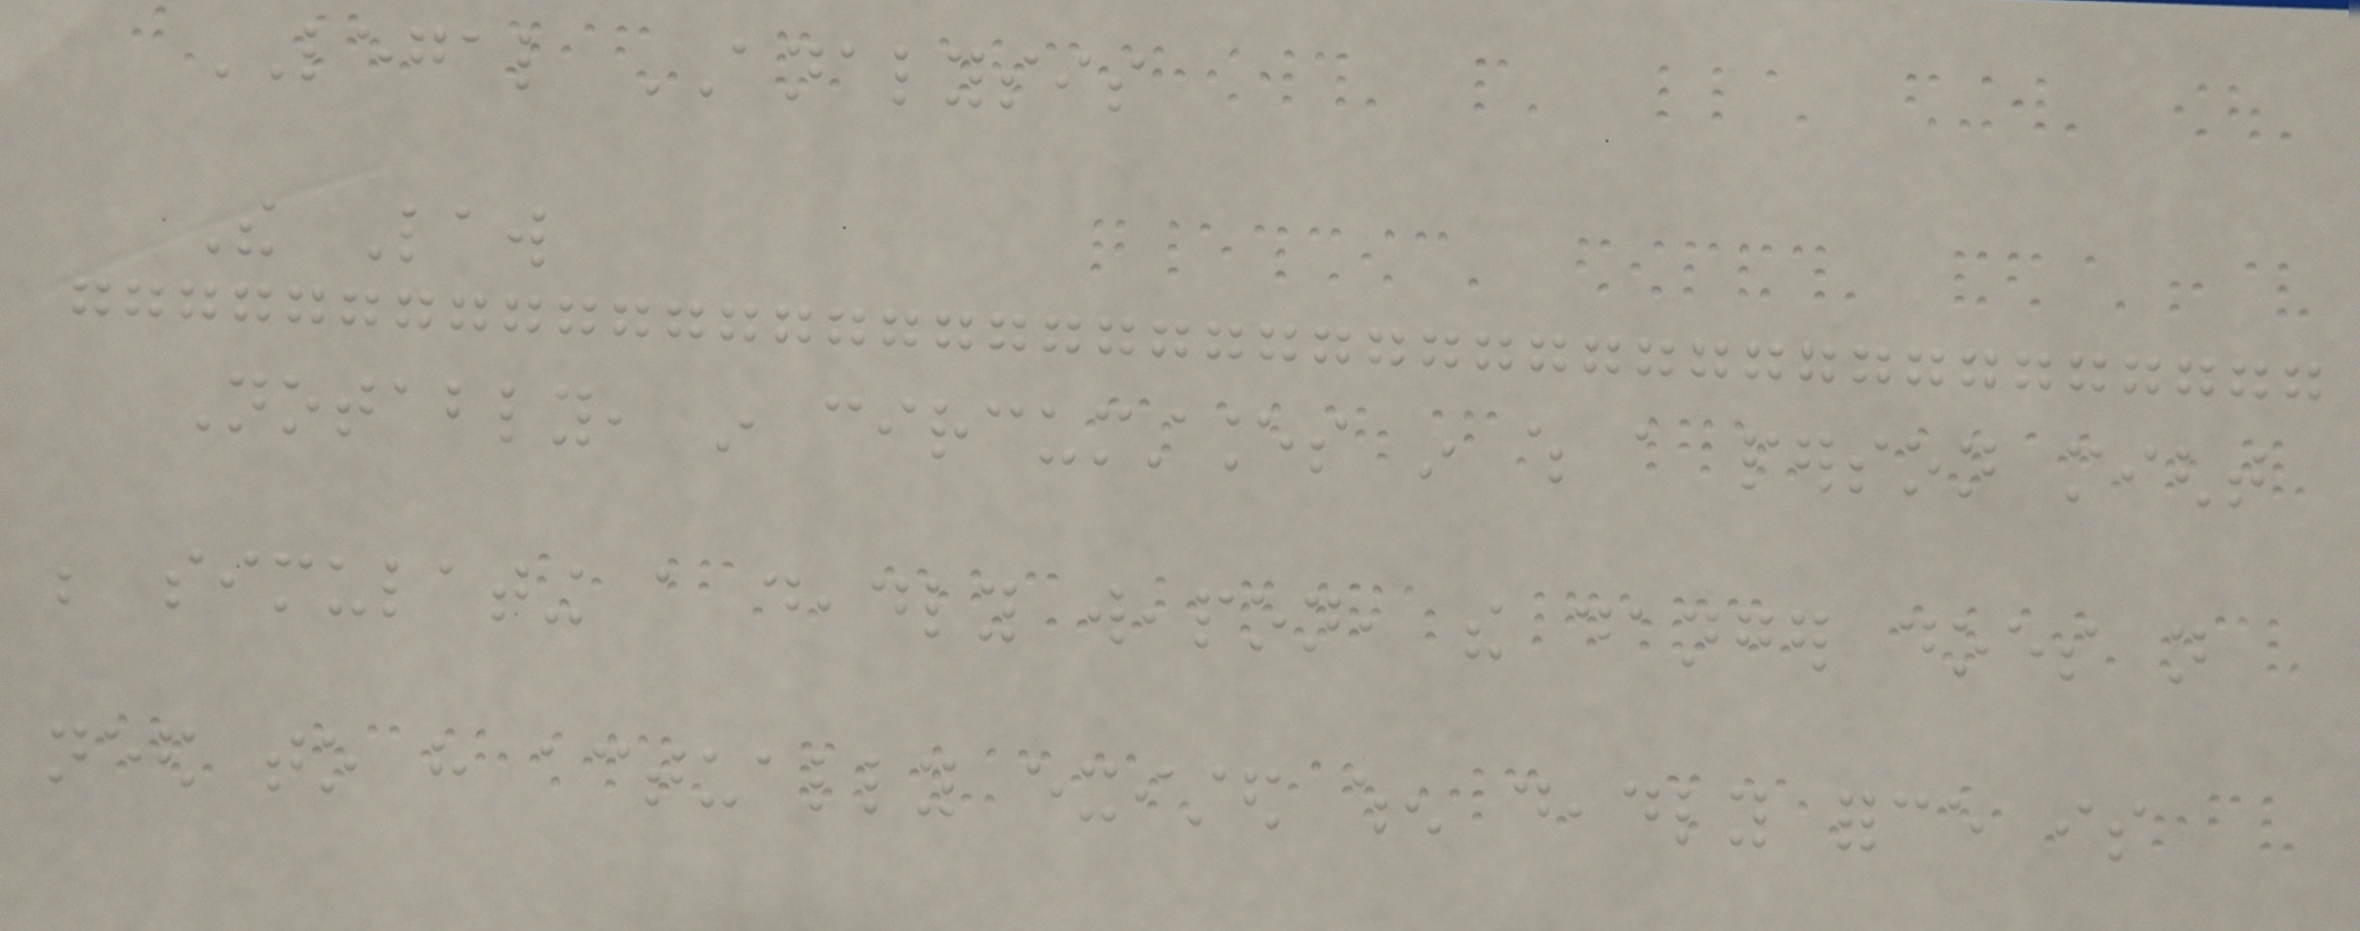LEGAL ANALYSIS
The Law
Notably, in circumstances in which a person might
be simulating a deadly weapon, the danger does not
need to have actually existed when deadly force is
